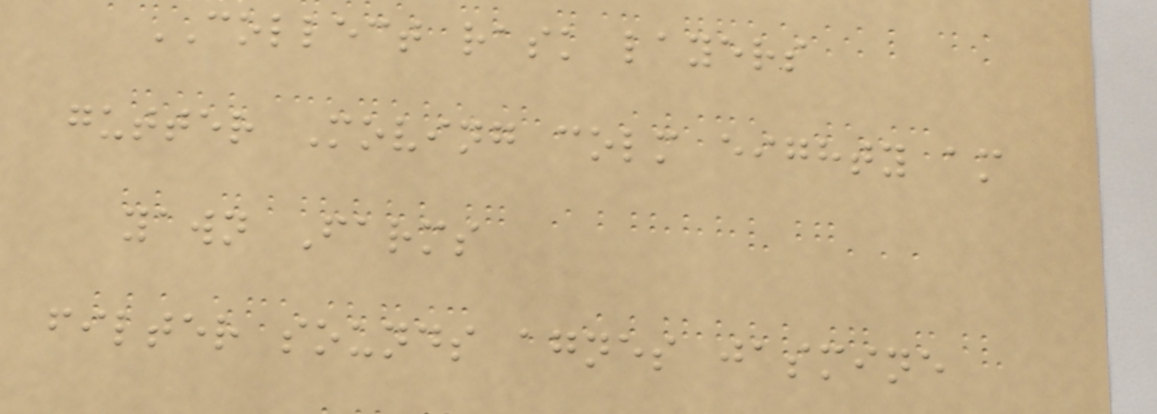COLLECT rask layers
gutter Moving colm eighty am
yawn Farms
filter sounds agnes jasmine
